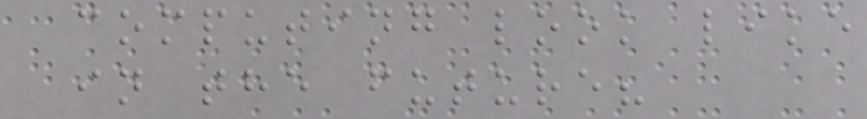computing look like
in the future?
